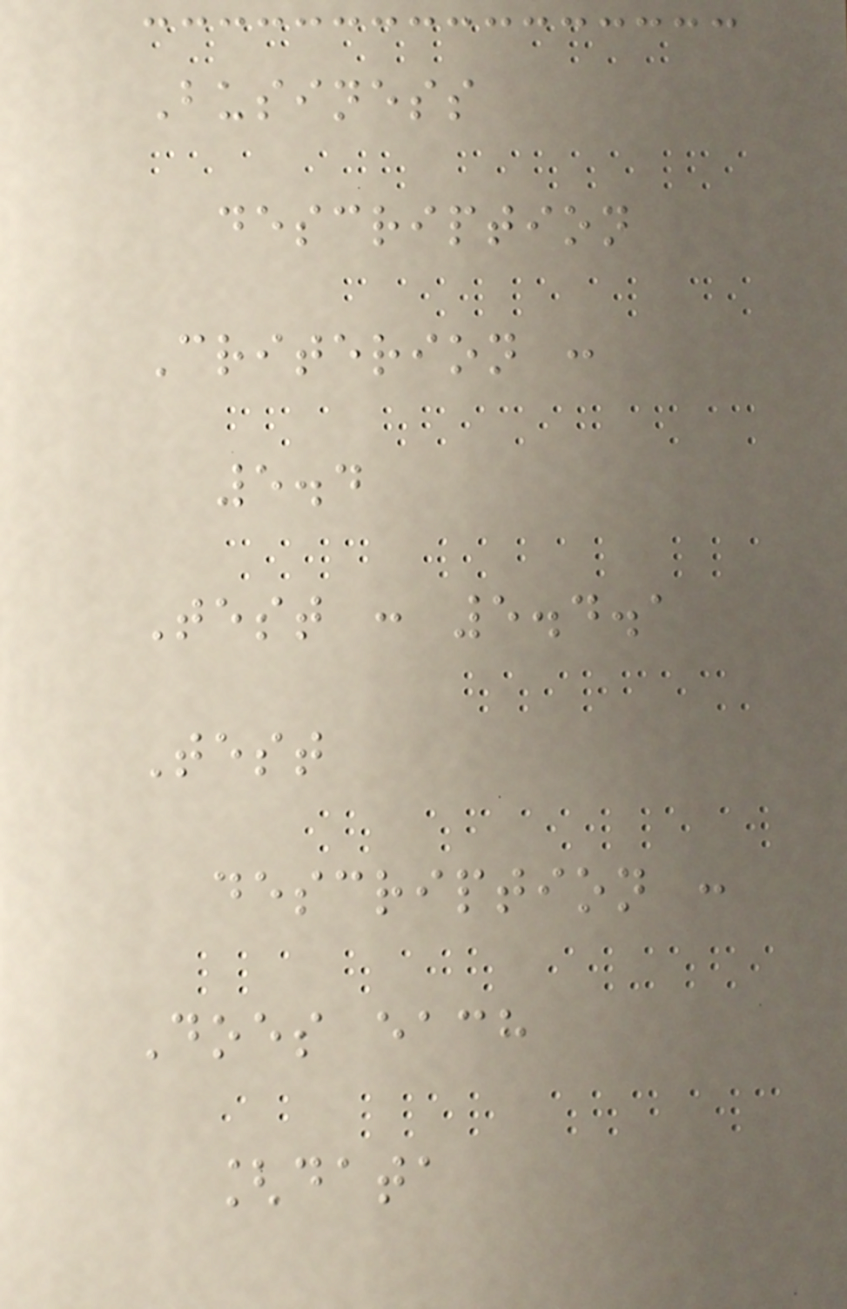Business
description
Criterion :
5.4
Test : 5.4.1
Test
description :
Does each
[data
